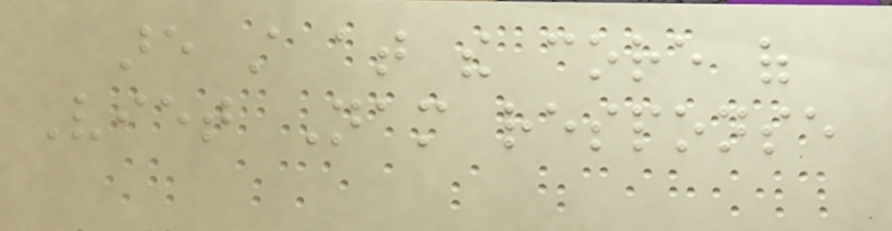are still at the core of
Viet Nam response
